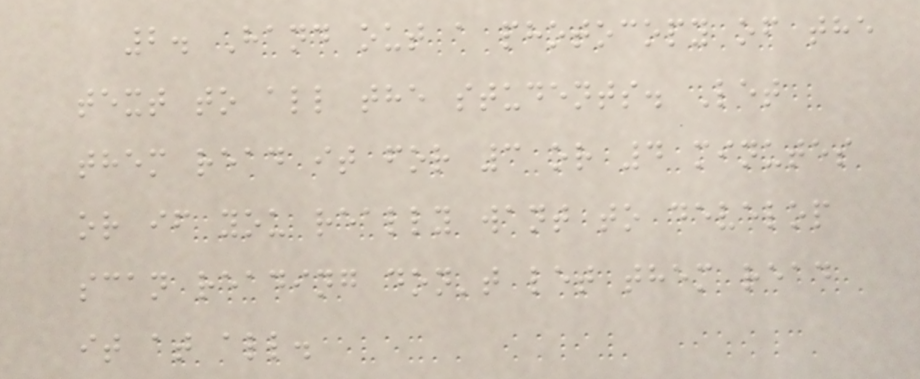2. Hand out a photocopy of the
text to all the students. Let
them read it for 3 or 4 minutes
or if you really want to develop
scan reading don't let them read
it at all.
